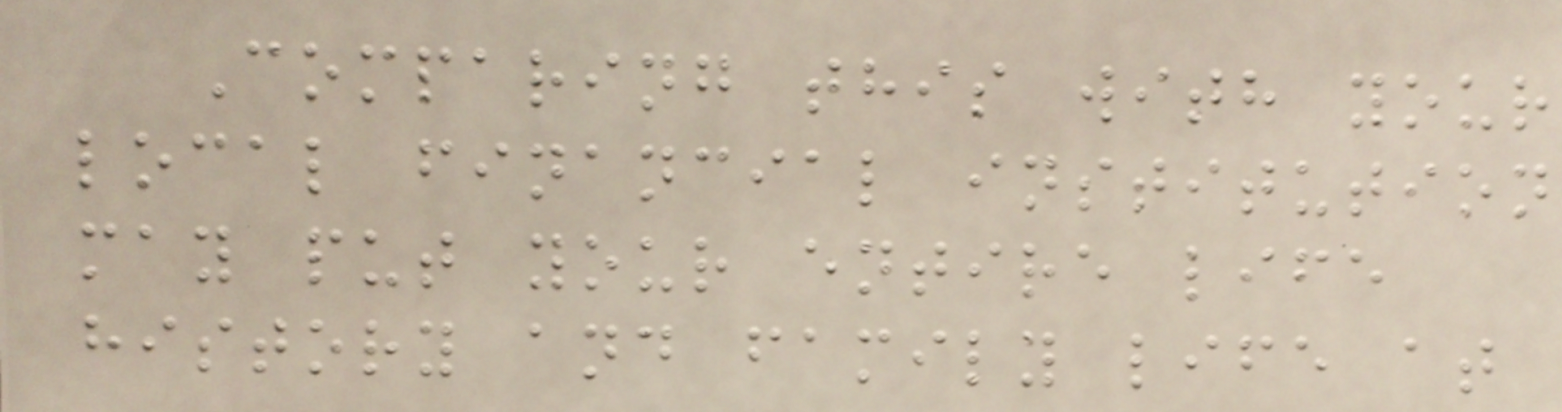Comparing this with your
local financial institution
may put your entire life
history and family life at
